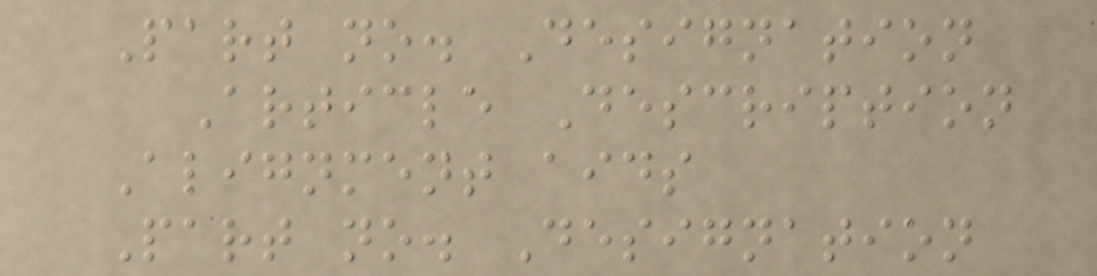Part no. Designation
Article Description
Alignment aids
Part no. Designation
